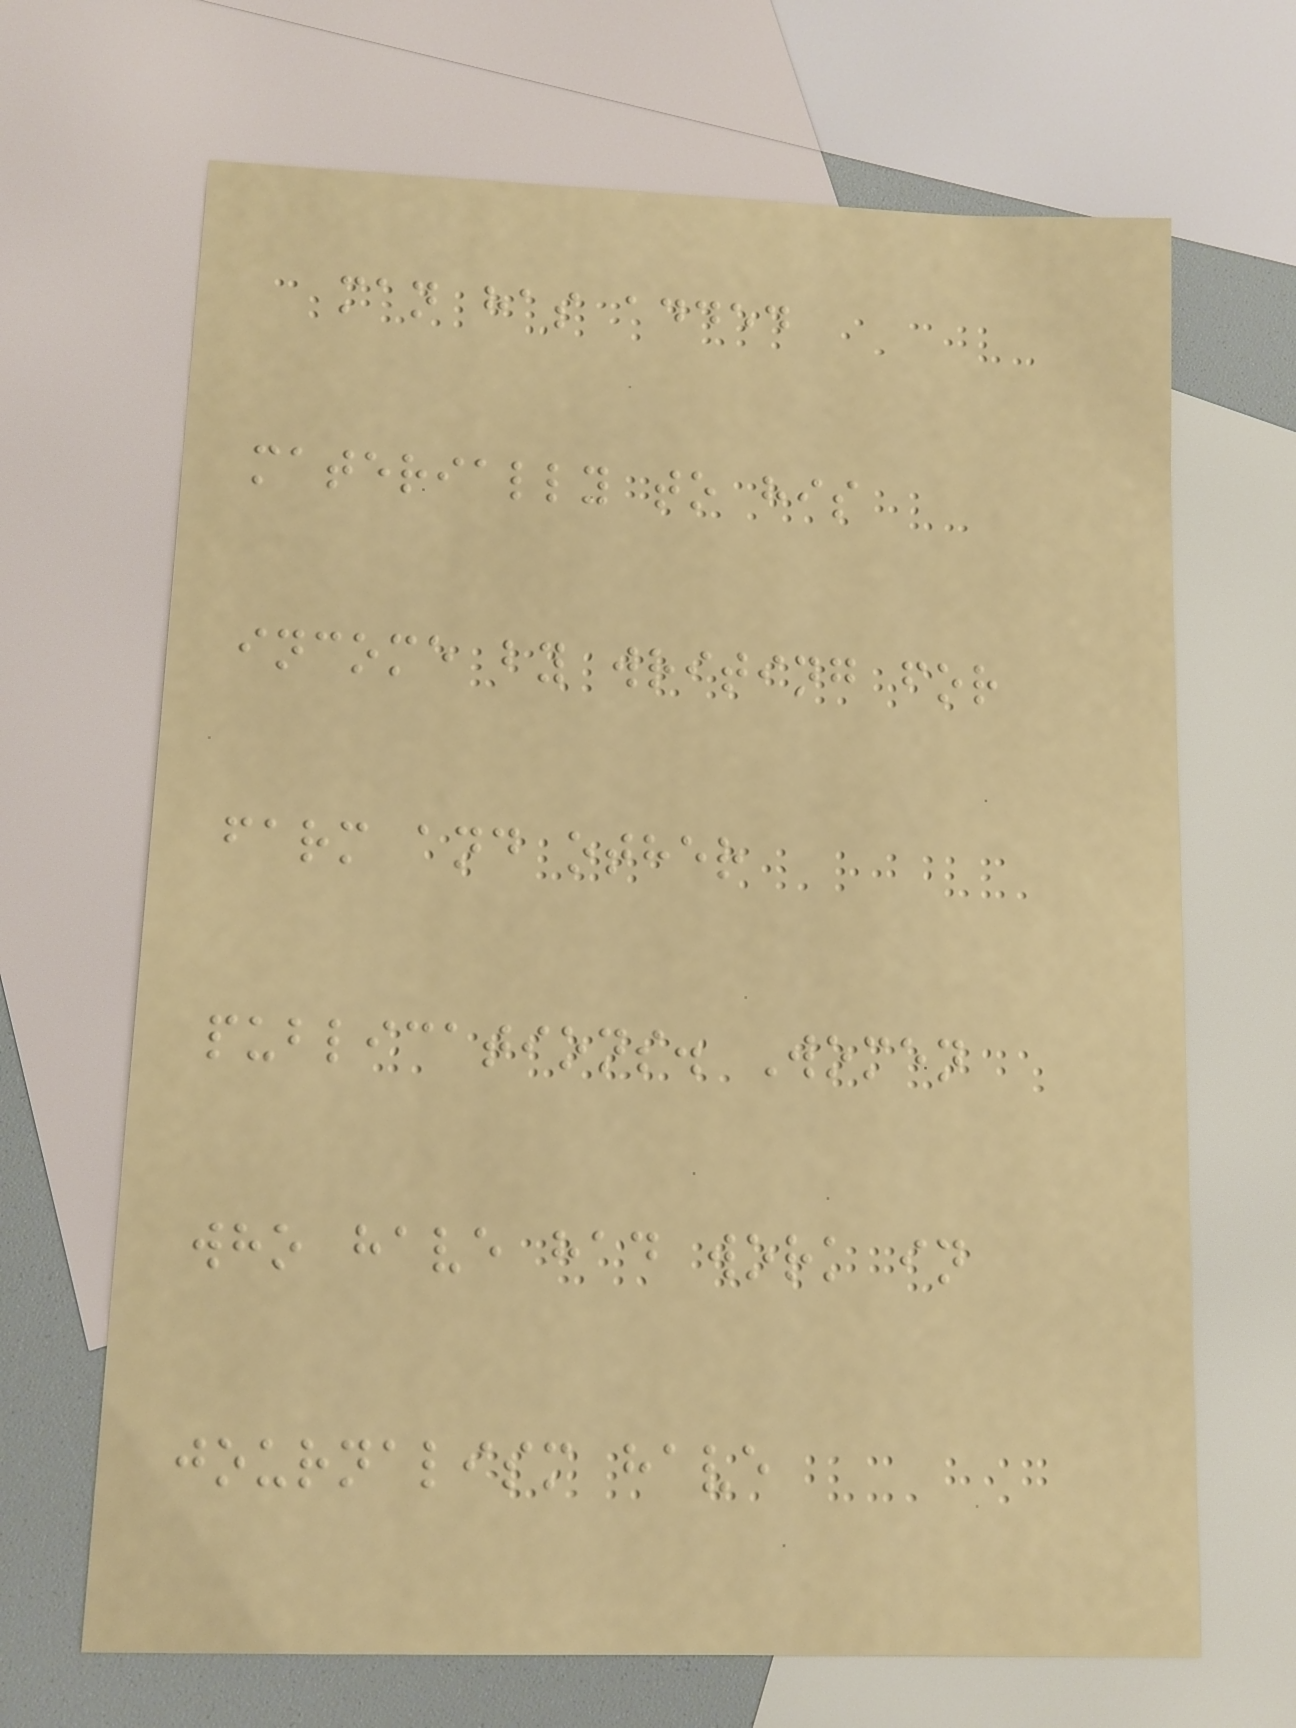man has added
materially to his
income by writing for
farm and other
publications. Women
who have had work in
journalism have
